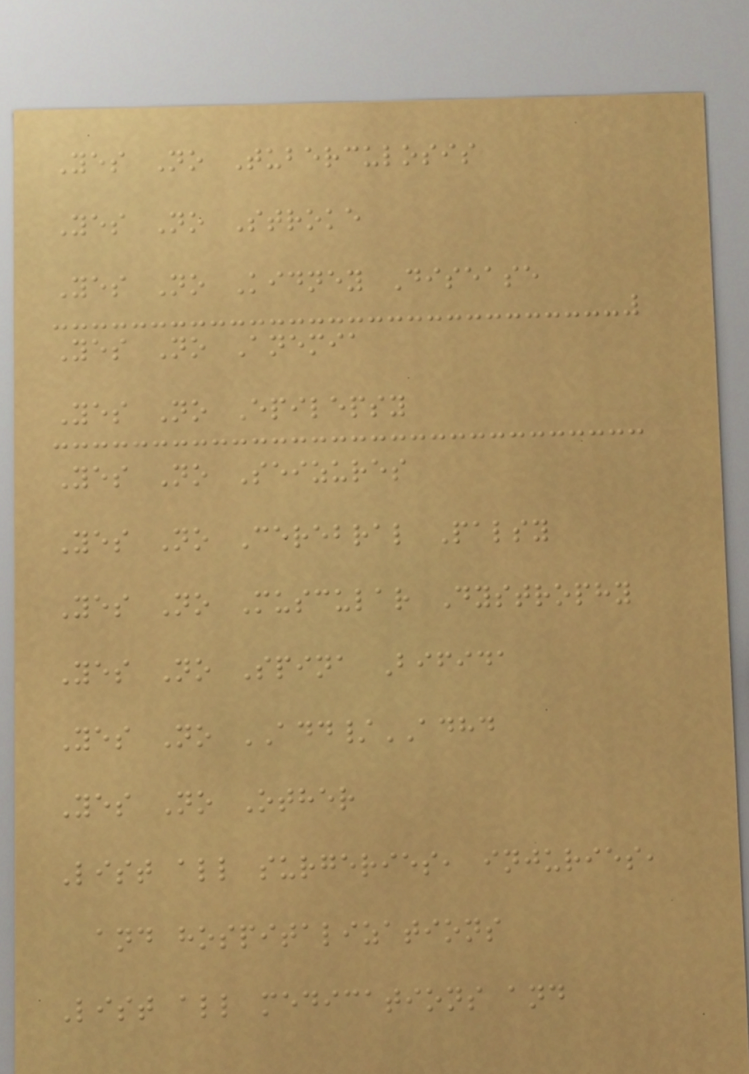Yes No Tuberculosis
Yes No Stroke
Yes No Kidney Disease
Yes No Anemia
Yes No Epilepsy
Yes No Seizures
Yes No Cerebral Palsy
Yes No Muscular Dystrophy
Yes No Spina Bifida
Yes No ADD/ADHD
Yes No Other
List all surgeries, injuries,
and hospitalizations
List all medications and
